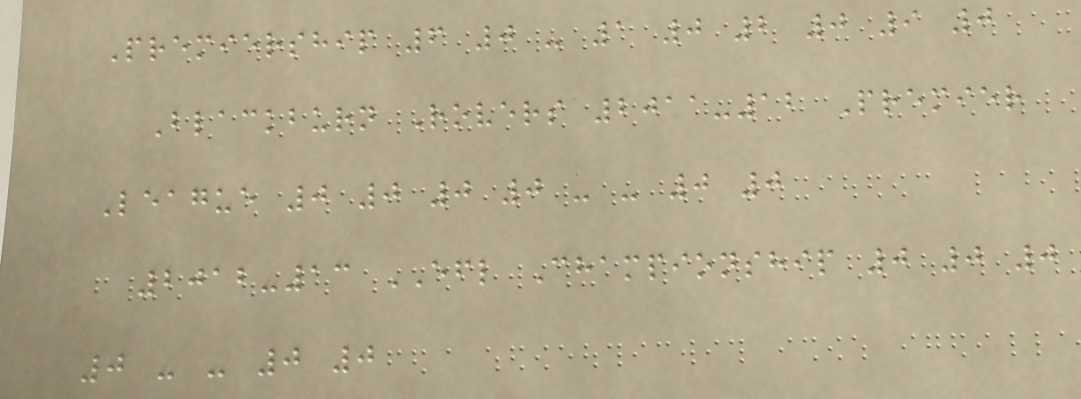Premiership 6 0 - 1 0 2 0 9 0
Blackburn Rovers 2011-12 Premier
League 0 0 0 0 - - 0 0
2012-13 EFL Championship 0 0 0
0 - - 0 0
